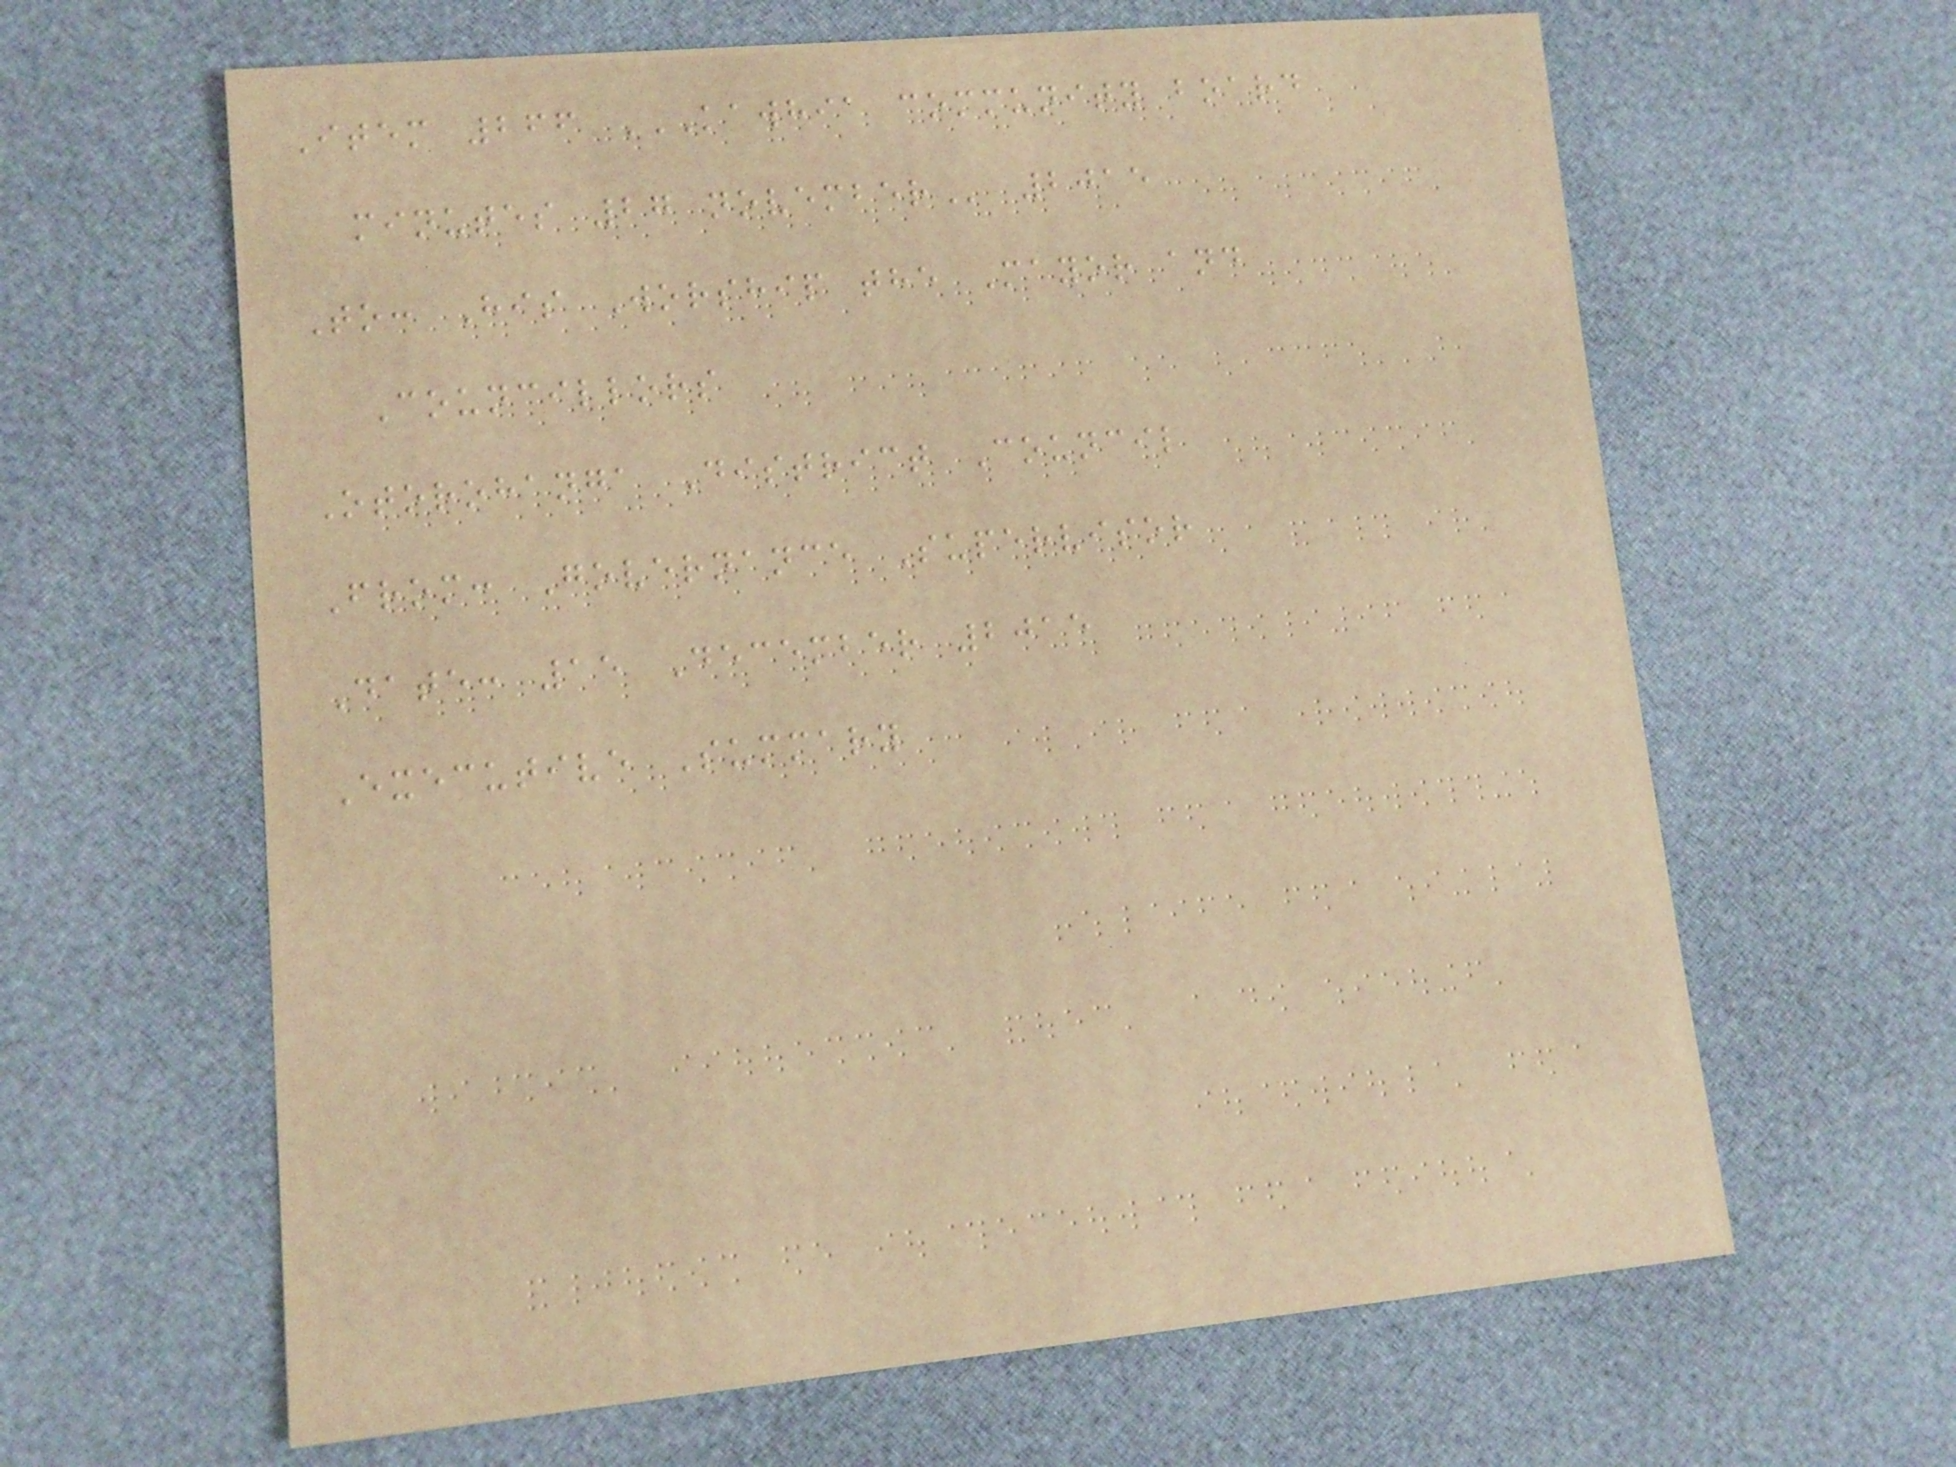Item 266 KAWHIA COMMUNITY BOARD
MINUTES 27 NOVEMBER 2015
To: His Worship the Mayor and
Councillors
Otorohanga District Council
From: Governance Supervisor
Date: 15 December 2015
Executive Summary
